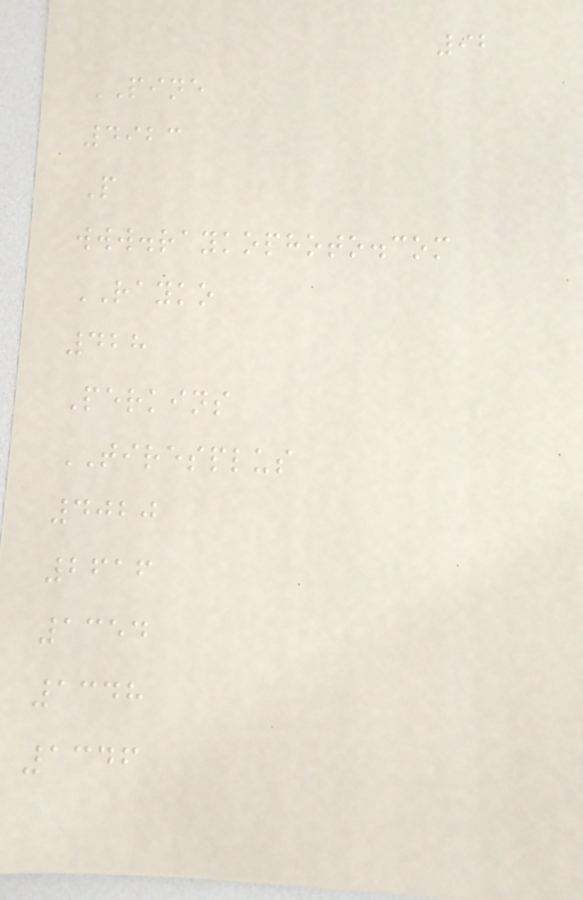92
PINE
4923
P
www.raykophoto.com
RAYKO
428
Perkins
TIRESPLUS
4020
2616
1354
1348
1346
